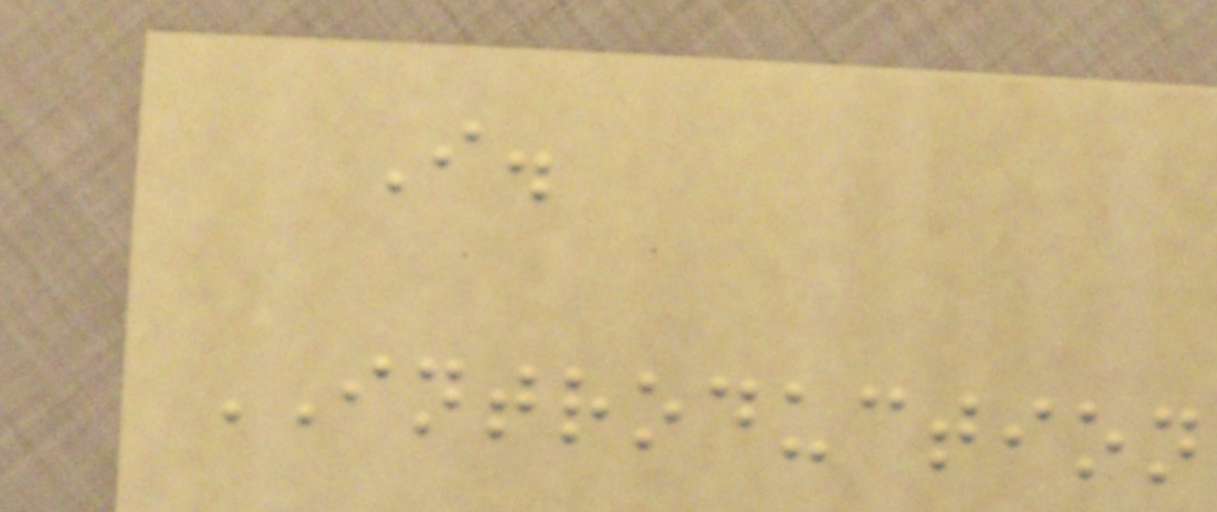I.
INTRODUCTION
